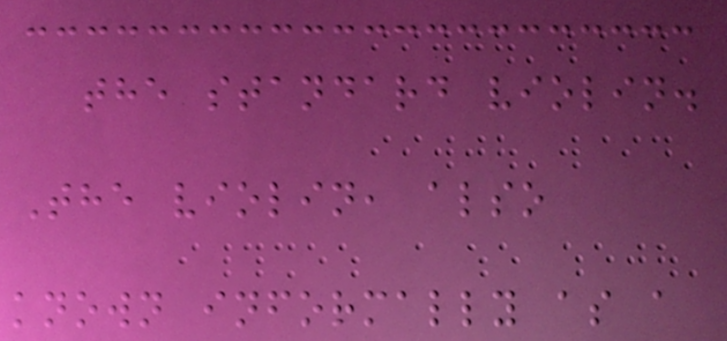the standard violin.
The violin, also
known informally as a
